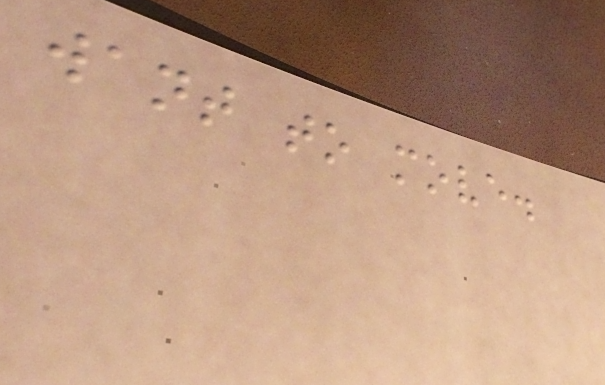want to move.
